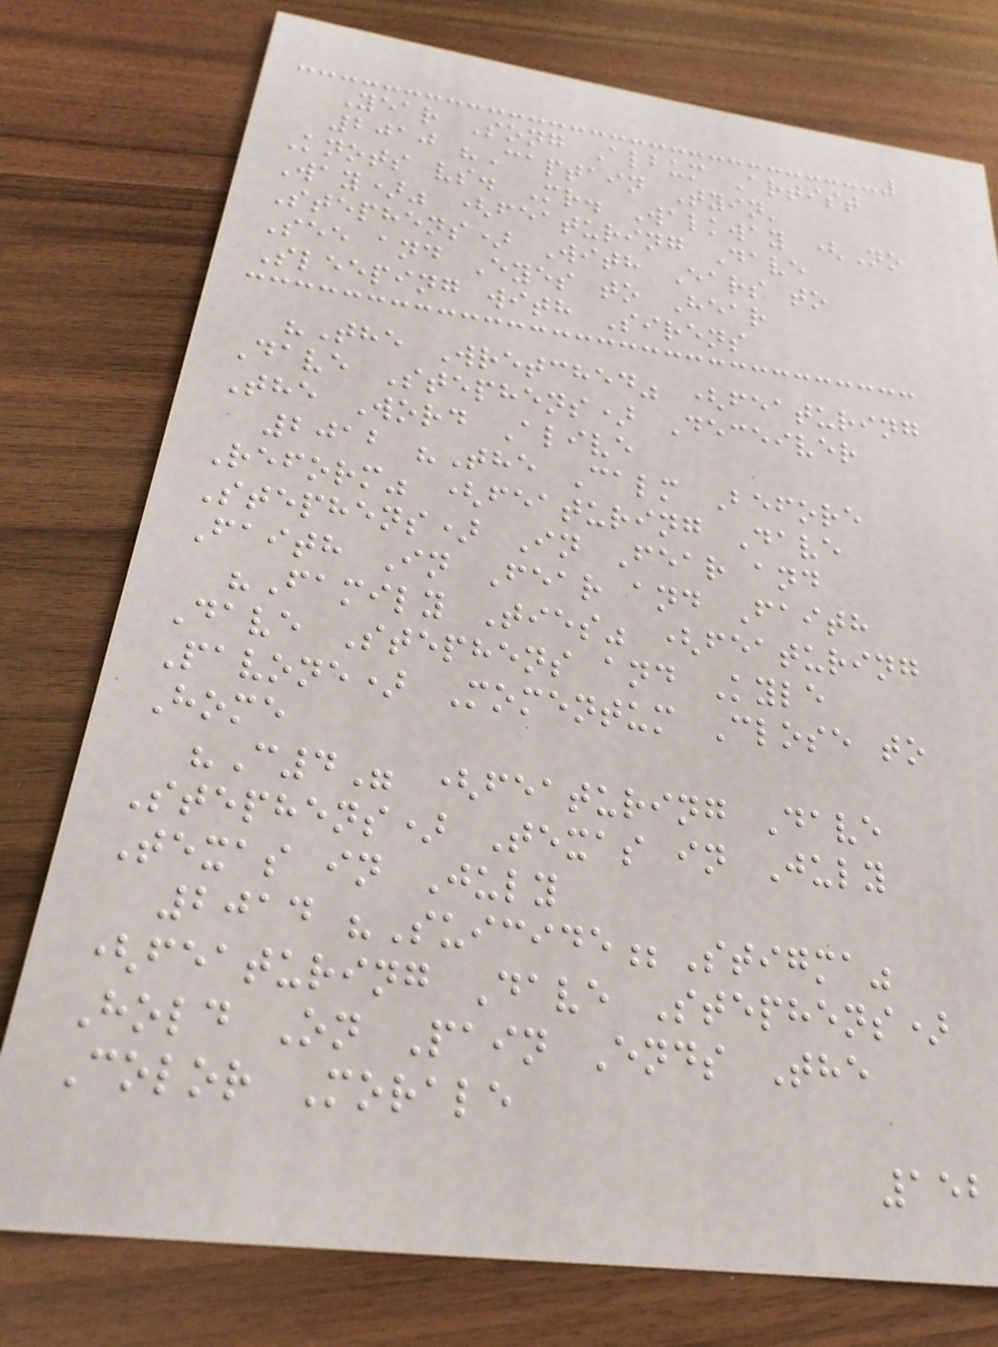Year Song Album Artist
2010 "Captain Tyin'
Knots vs. Mr. Walkway (No
Way)" (featuring Dave
Stephens) With Ears to
See and Eyes to Hear
Sleeping with Sirens
"The Wretched" (featuring
Dave Stephens) Deceiver
The Word Alive
2012 "The Calm Before
Reform" (featuring Dave
Stephens) In Fear and
Faith In Fear and Faith
"Family Ties" (featuring
Dave Stephens and Kyle
Pavone) Momentum Close to
Home
"C4" (featuring Dave
Stephens) Texas in July
Texas in July
2014 "Suicide;Stigma"
(featuring Dave Stephens)
Hold On Pain Ends The
Color Morale
152
